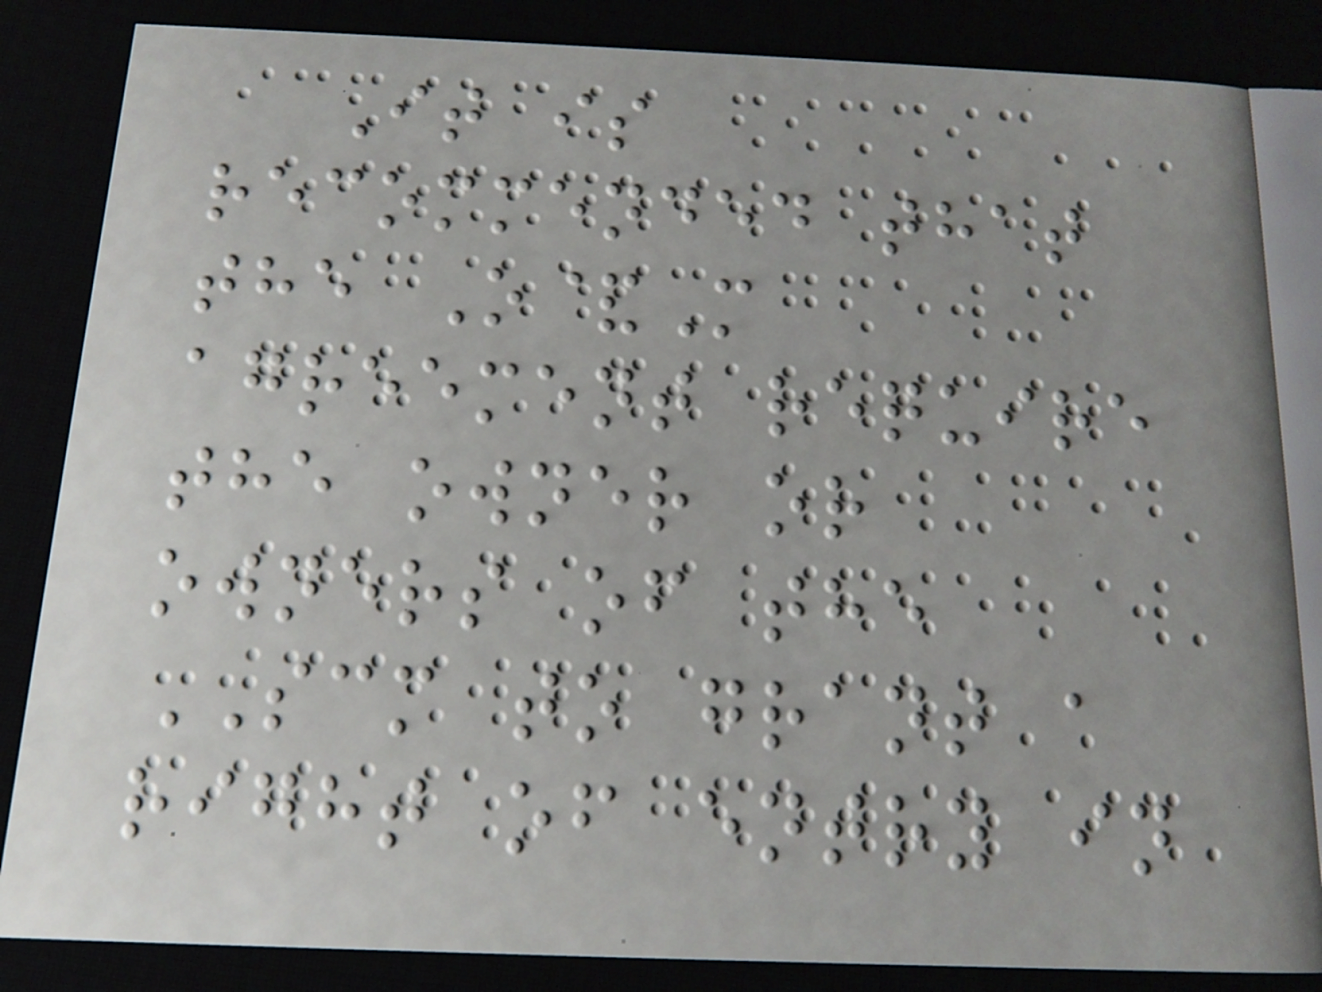It is
recommended that
the O&M
agreement require
the owner or
owners of the
SCM to grant a
right of entry in
